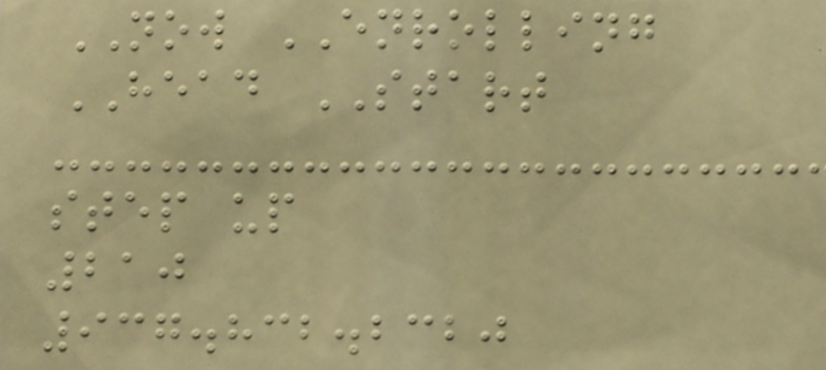NOW ENROLLING
HEAD START
step up
210
937.832.2320
